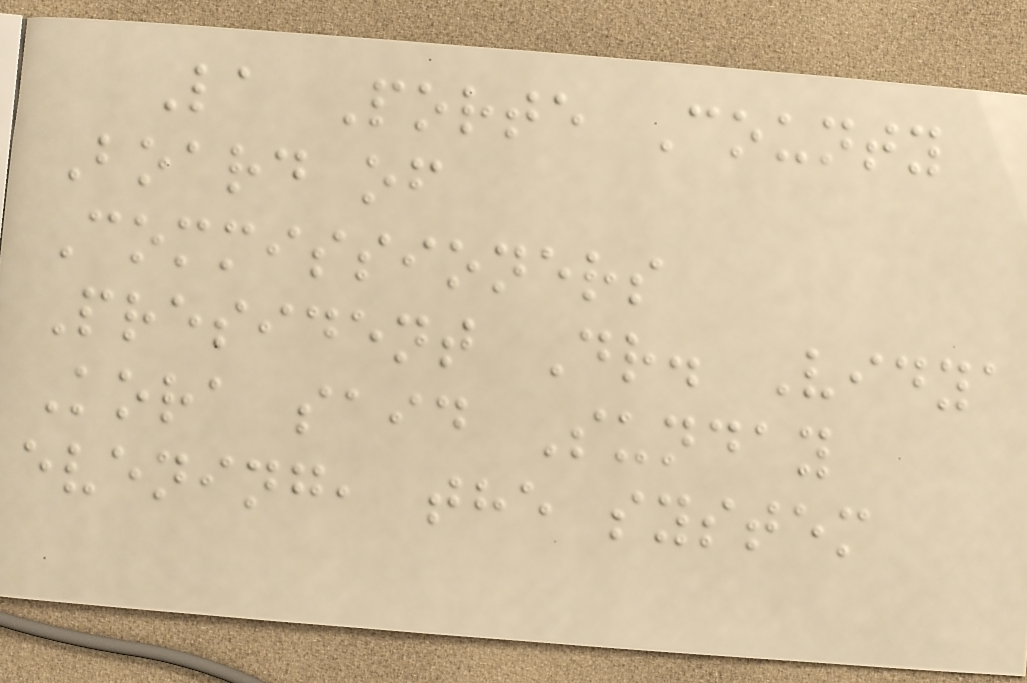La Porte County
Board of
Commissioners
President Dr. Vidya
Kora said Sunday
evening, the system
